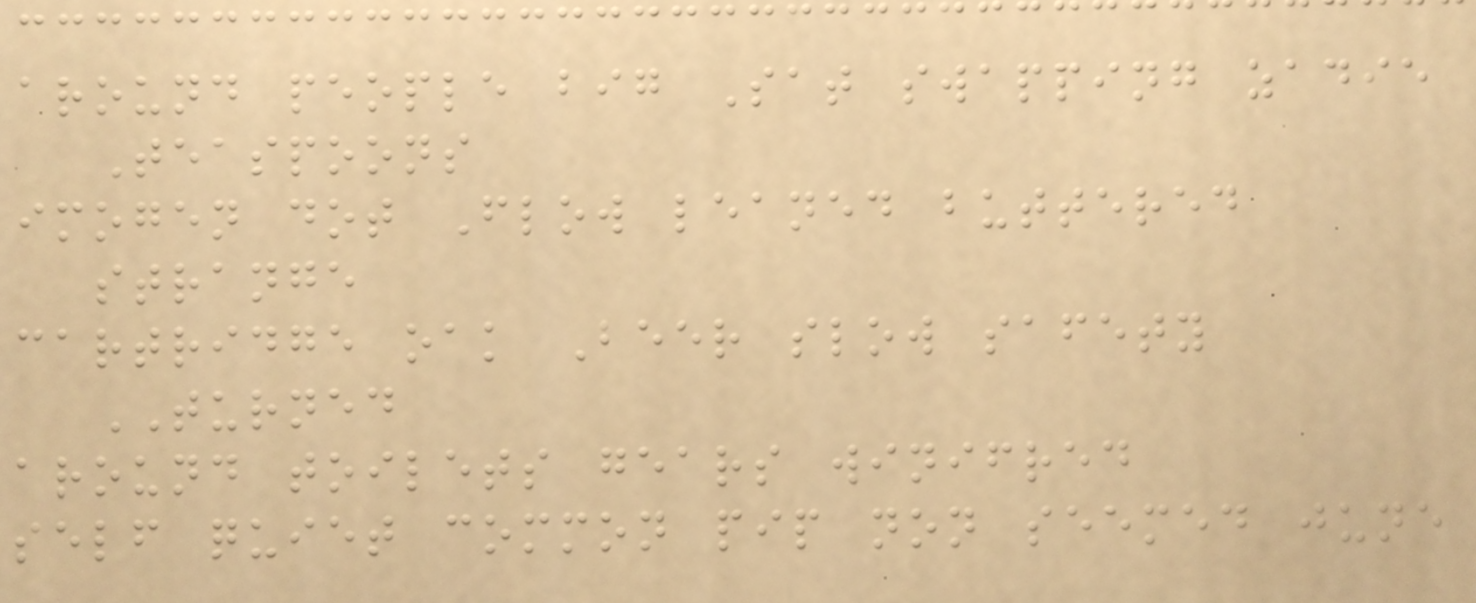around people big Sat swapping zadie
Teaspoons
imogen dot Flow leaned buttered
strange
cartridge oak Beer slow safety
TURNED
around toilets gears winifred
self quiet common pip non seemed june
